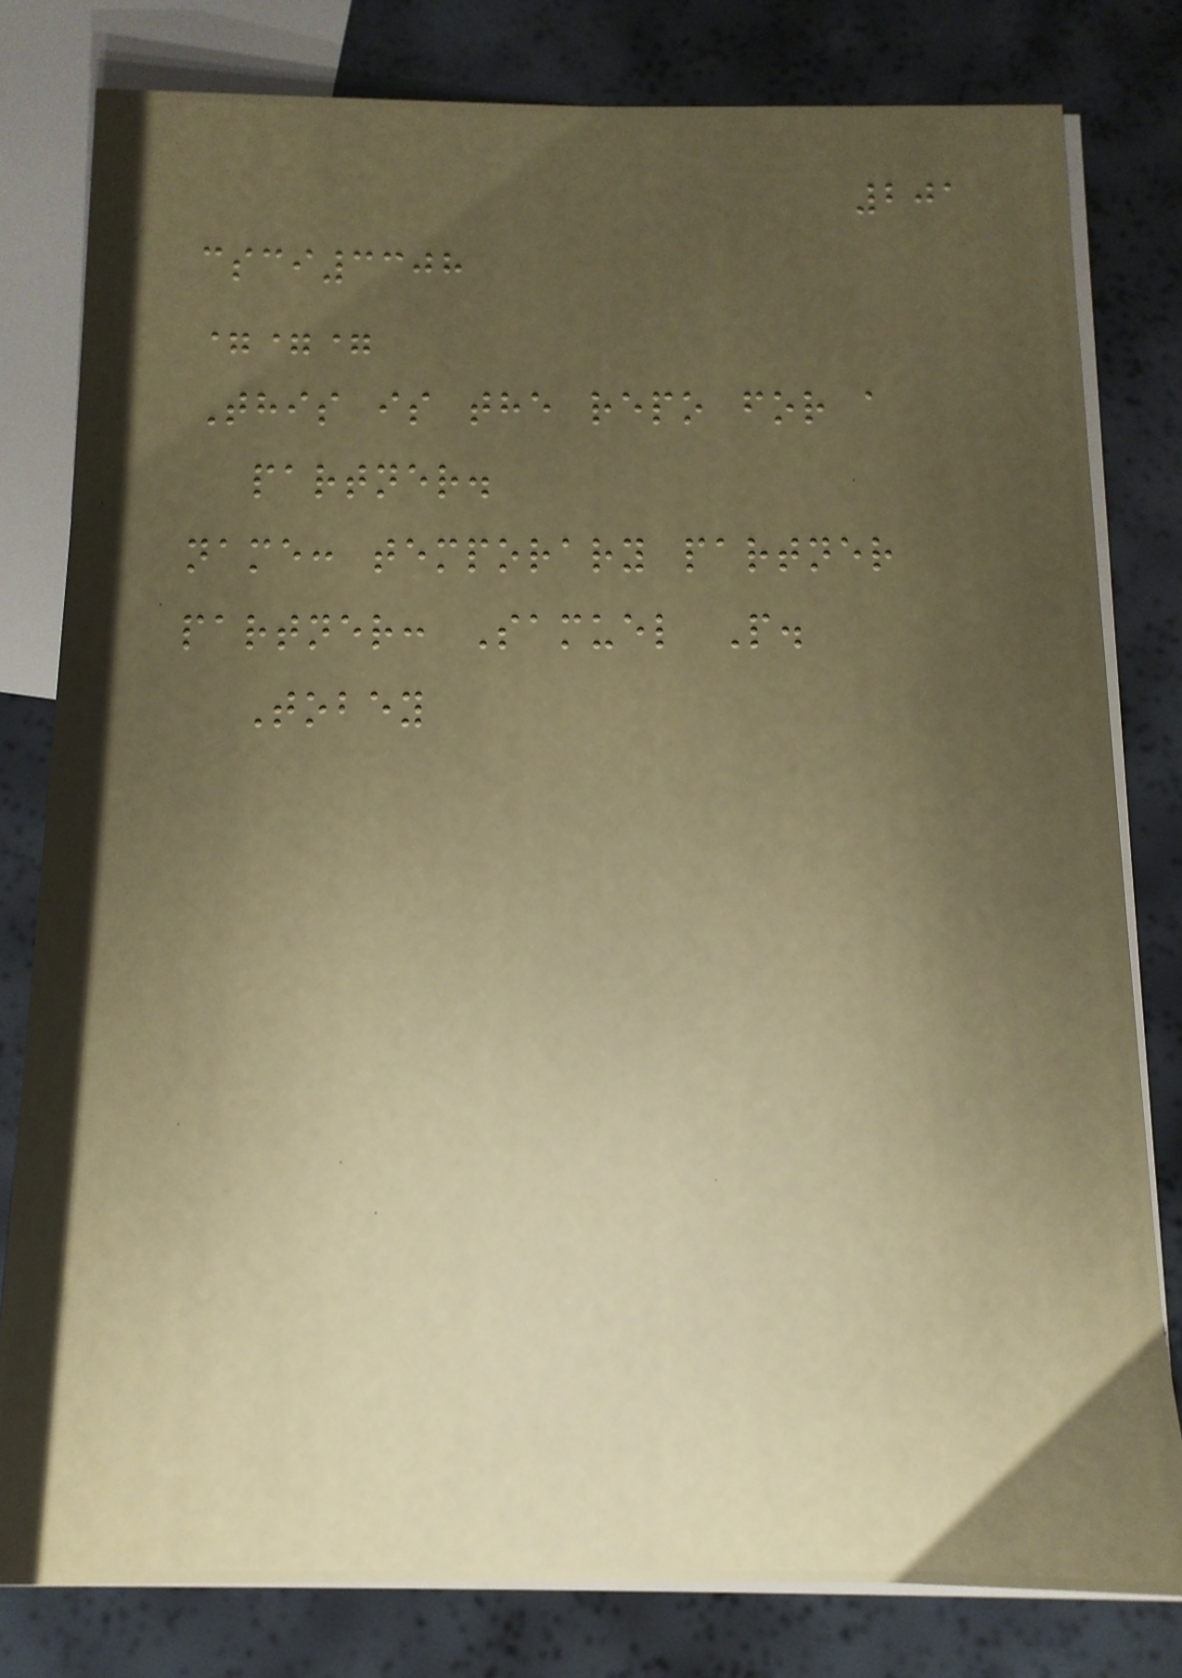201
csci3308
===
This is the repo for a
partner.
name: temporary partner
partner: Samuel P.
Tobey
